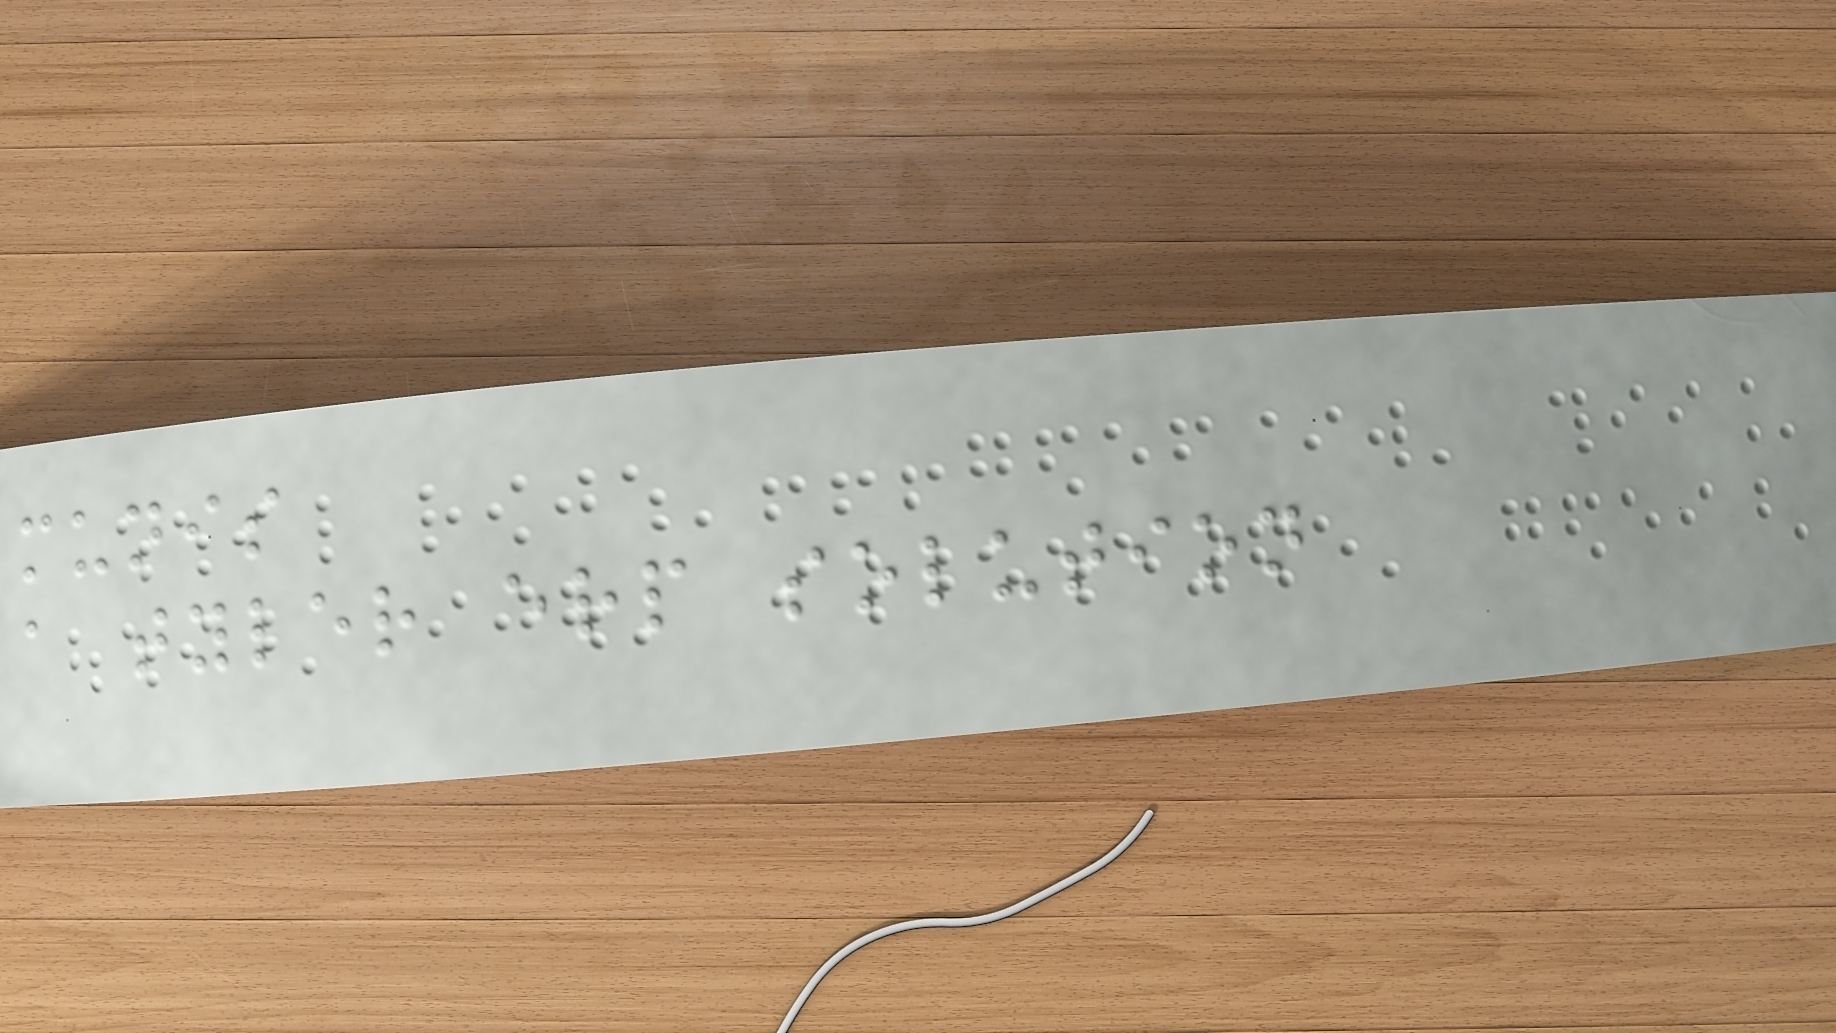munis
a tyler erp solution
